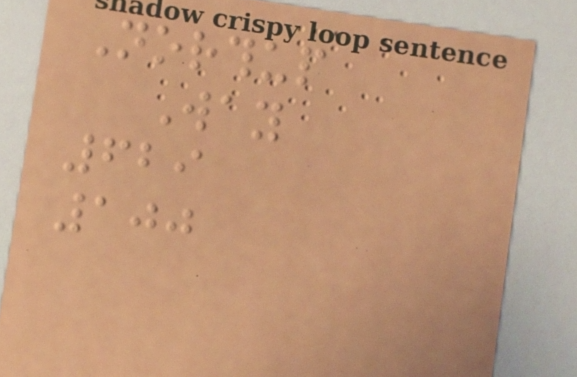Northup
Way
629
100
